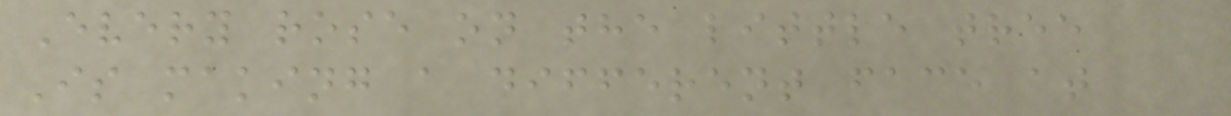Every rose on the little tree
Is making a different face at
